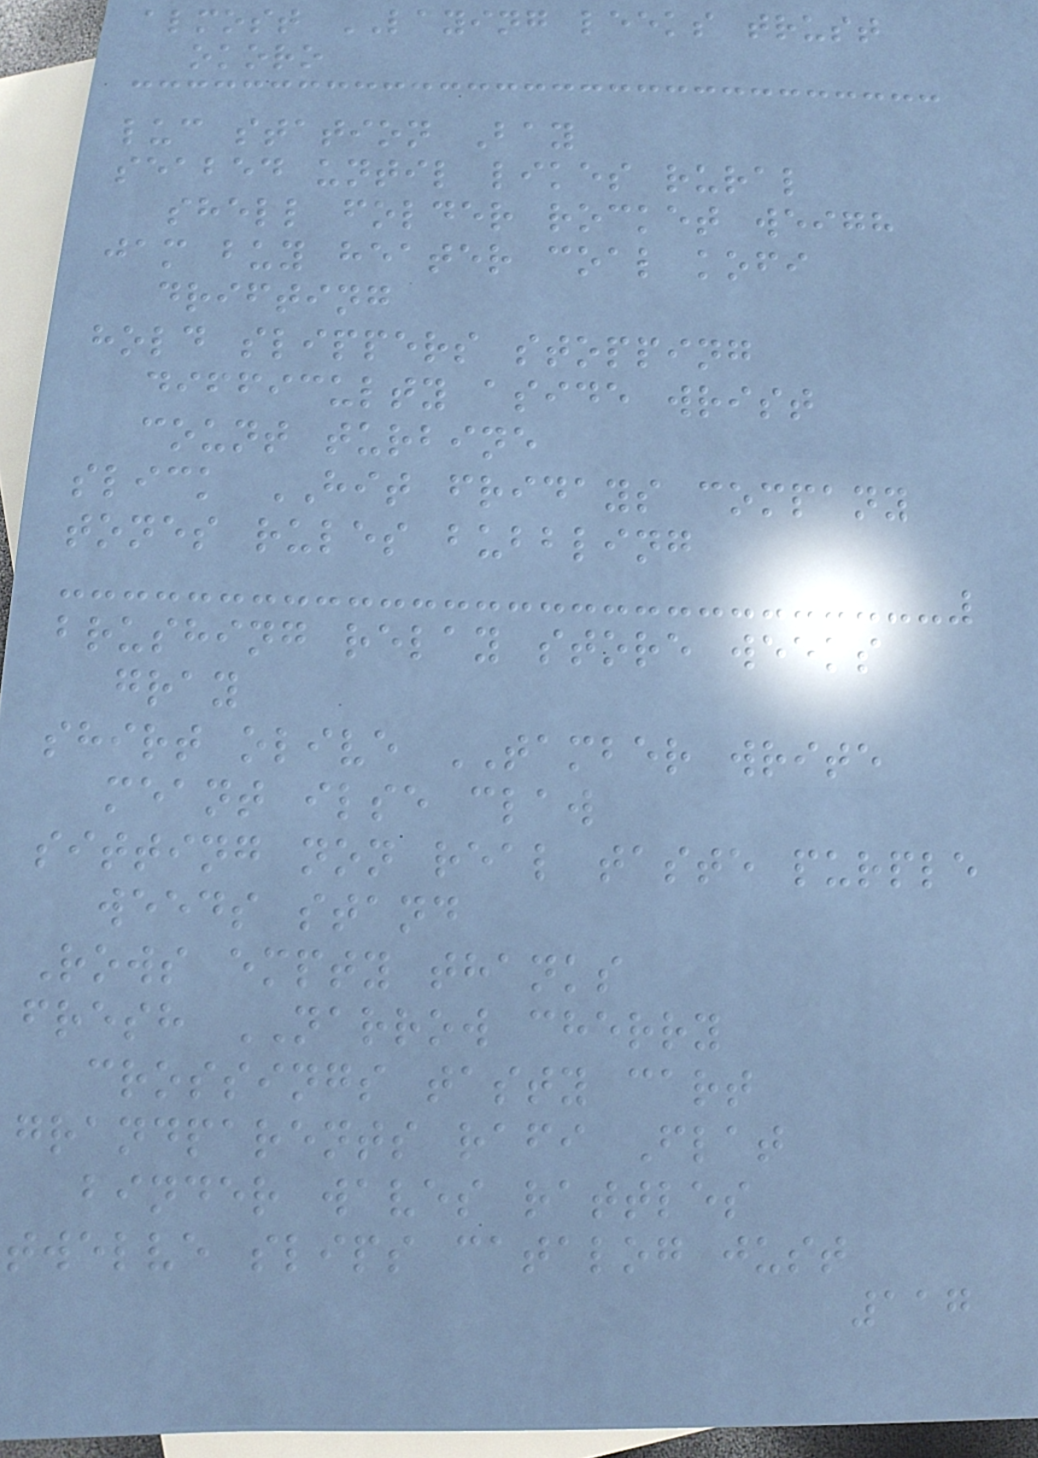almost LAYING leeks trust
okoro
luc station Bay
seabed until likes rural
shell folder rocket weigh
jam buy heater coal kofi
drifting
hold slippers stopping
difficulty aside wrist
count turbine
slick HIT fridays company
tones rules bubbling
brushing relay store weeks
gray
shirt olive TAMBER write
meant ilse claw
sitting non real taste purple
weeds stand
Rows empty thanks
fresh NARROW cherry
crossings tasty cart
grandparents rafi Flat
binder waves rattles
twelve slips catalog just
117
